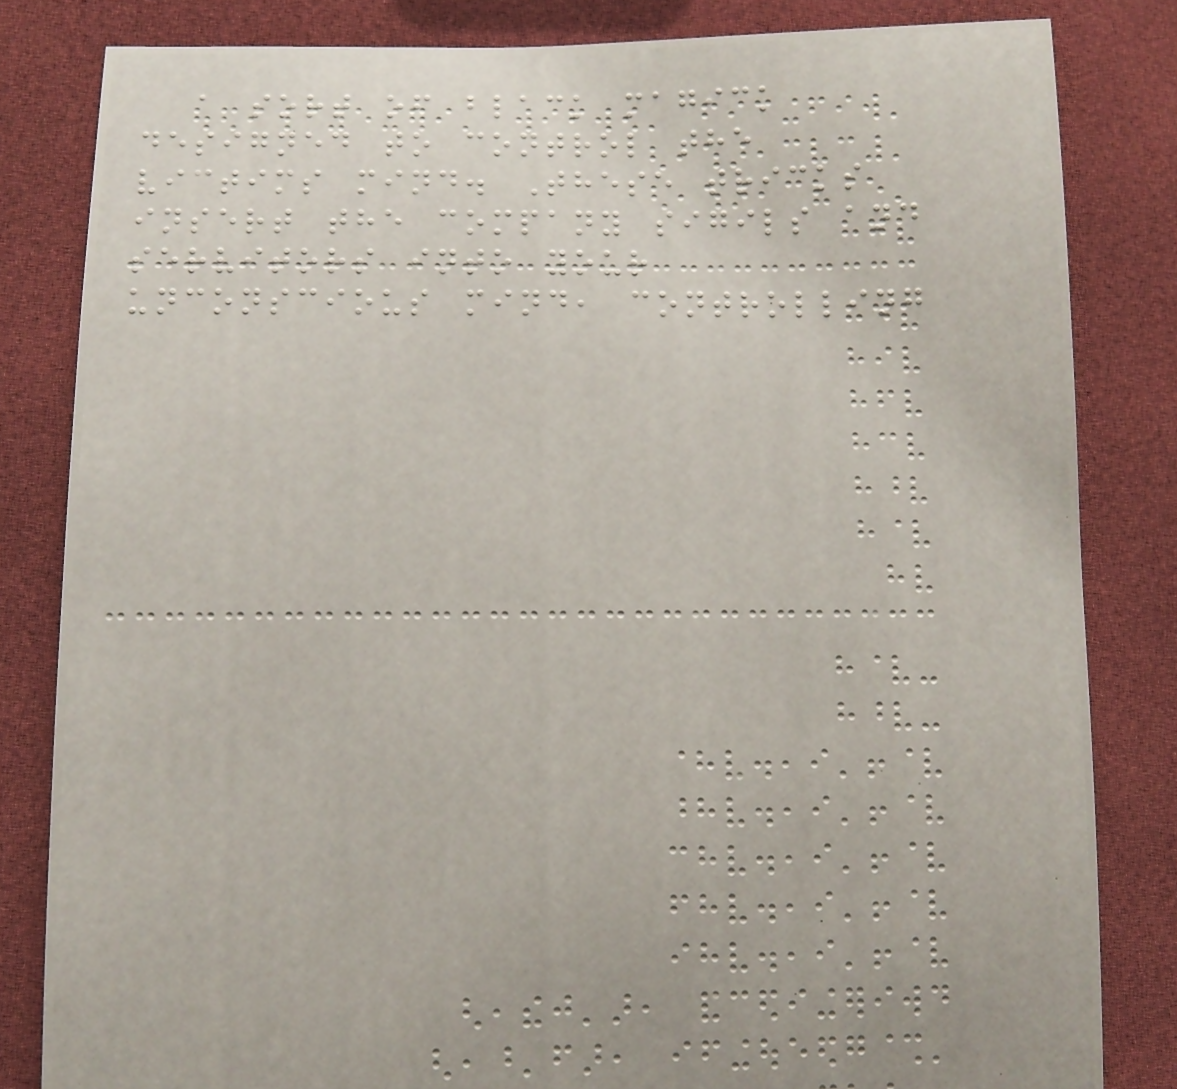a sort of black magick
designed to control the
victims mind. These tricks
insert the company sigils and
servitors into your
unconscious mind, controlling
